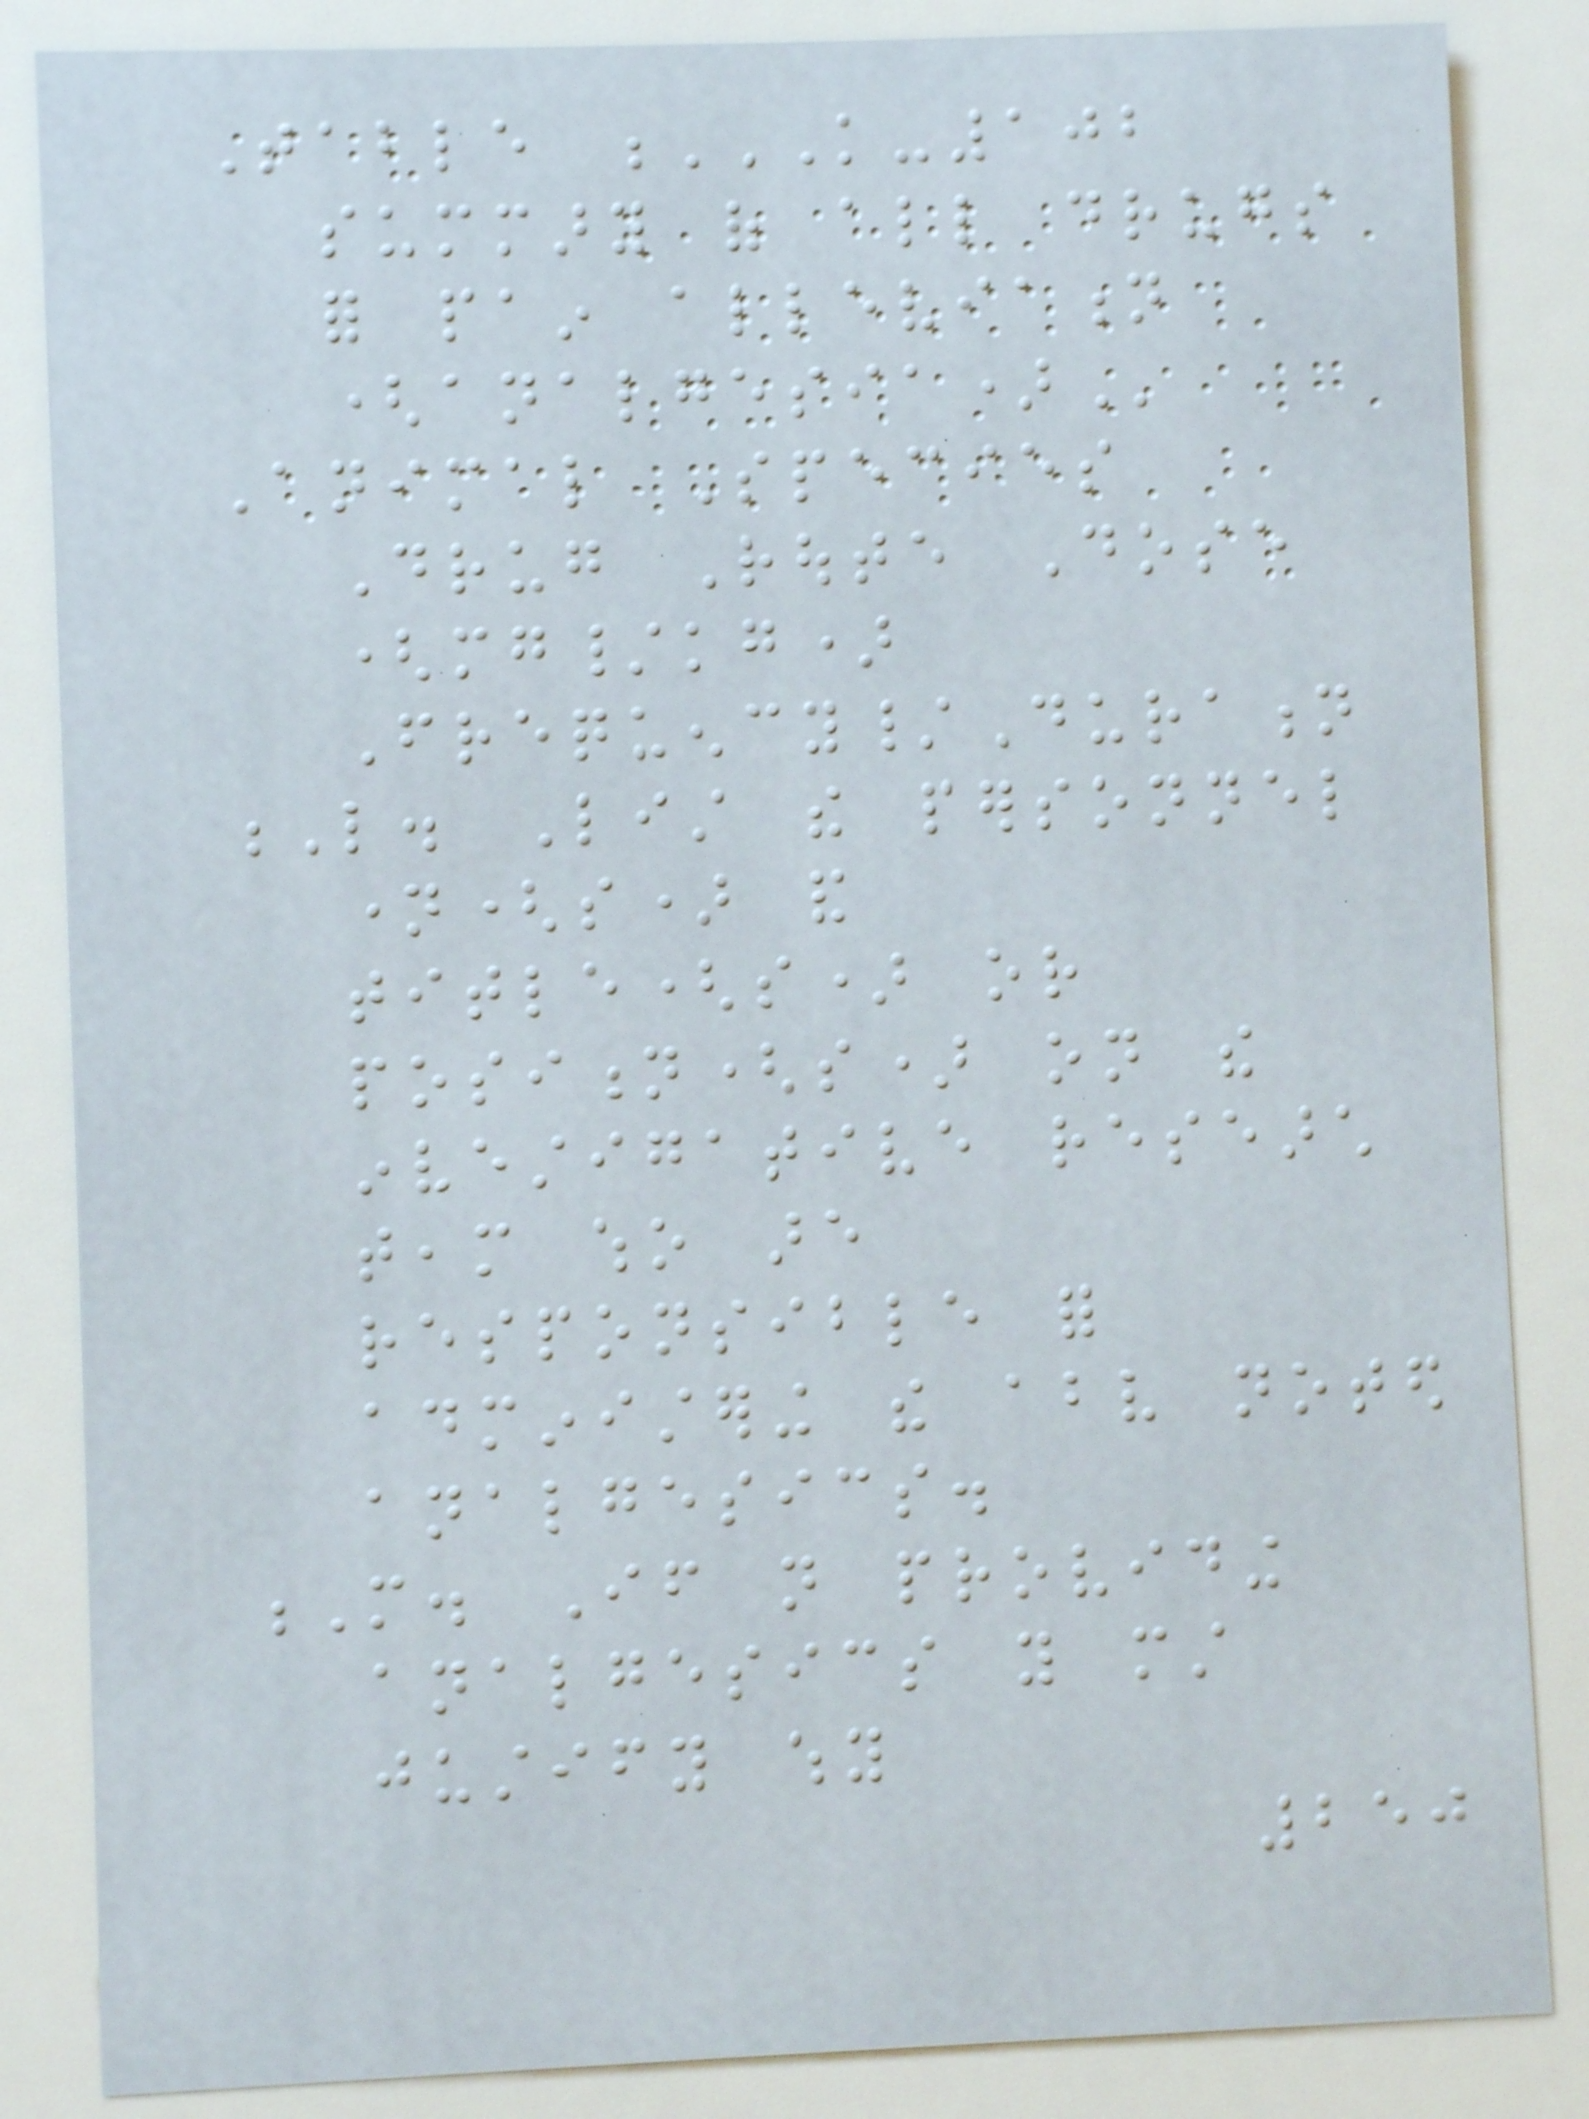Table K-102
SUMMARY OF ALL DRUGS
FOR PAIN ALLEVIATION
(ANALGESIA)
Animal Species
Drug Route Dose
(mg/kg)
Frequency/Duration
L. List the personnel
name(s) and
title(s) or
position(s) on the
investigative research
team who are
responsible for
administering the above noted
analgesics.
M. If not providing
analgesics you must
justify why
250
